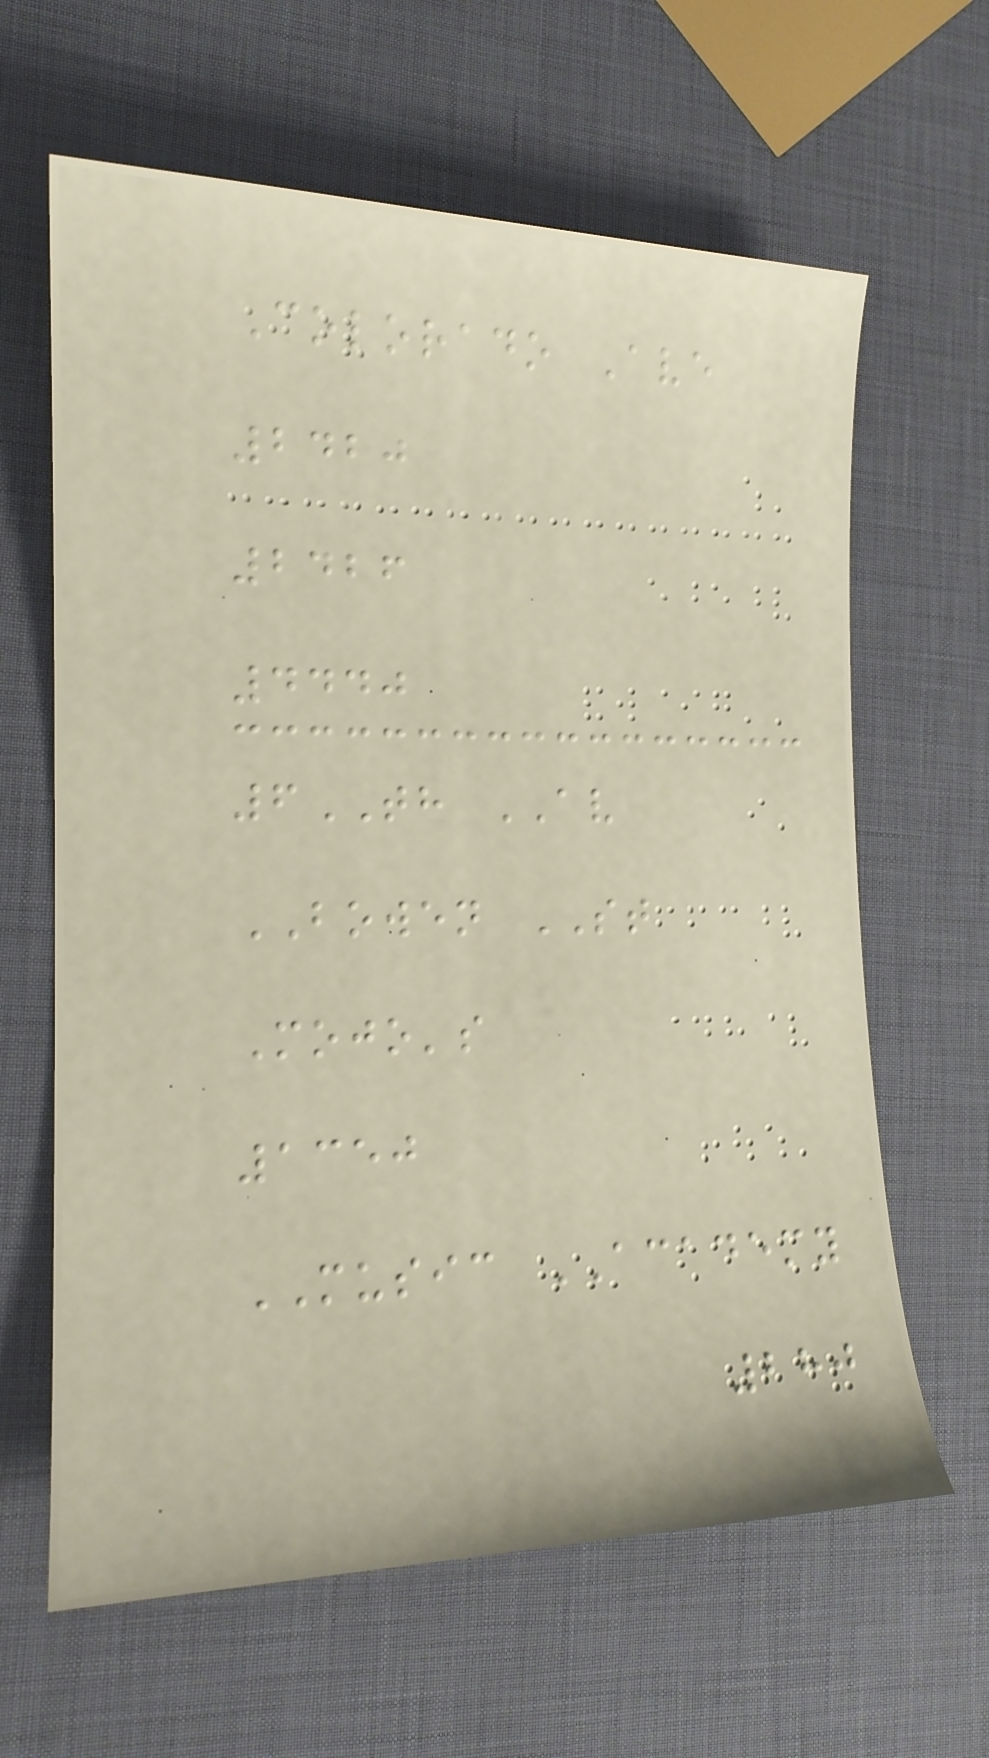Colorado Ave
2420
2426
4440
6TH AV
BOWEN ST
Mojo's
1350
MUSIC ACADEMY
280
